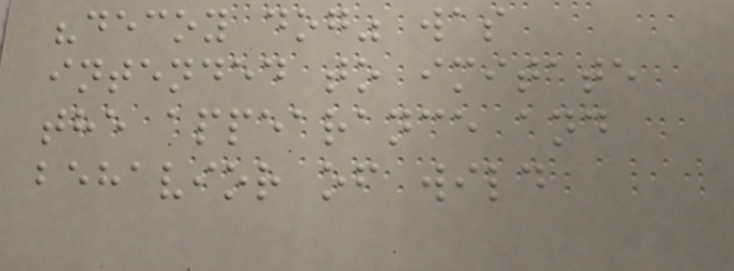"decoy dog" was
intended to imitate
the appearance and
behavior of wild
